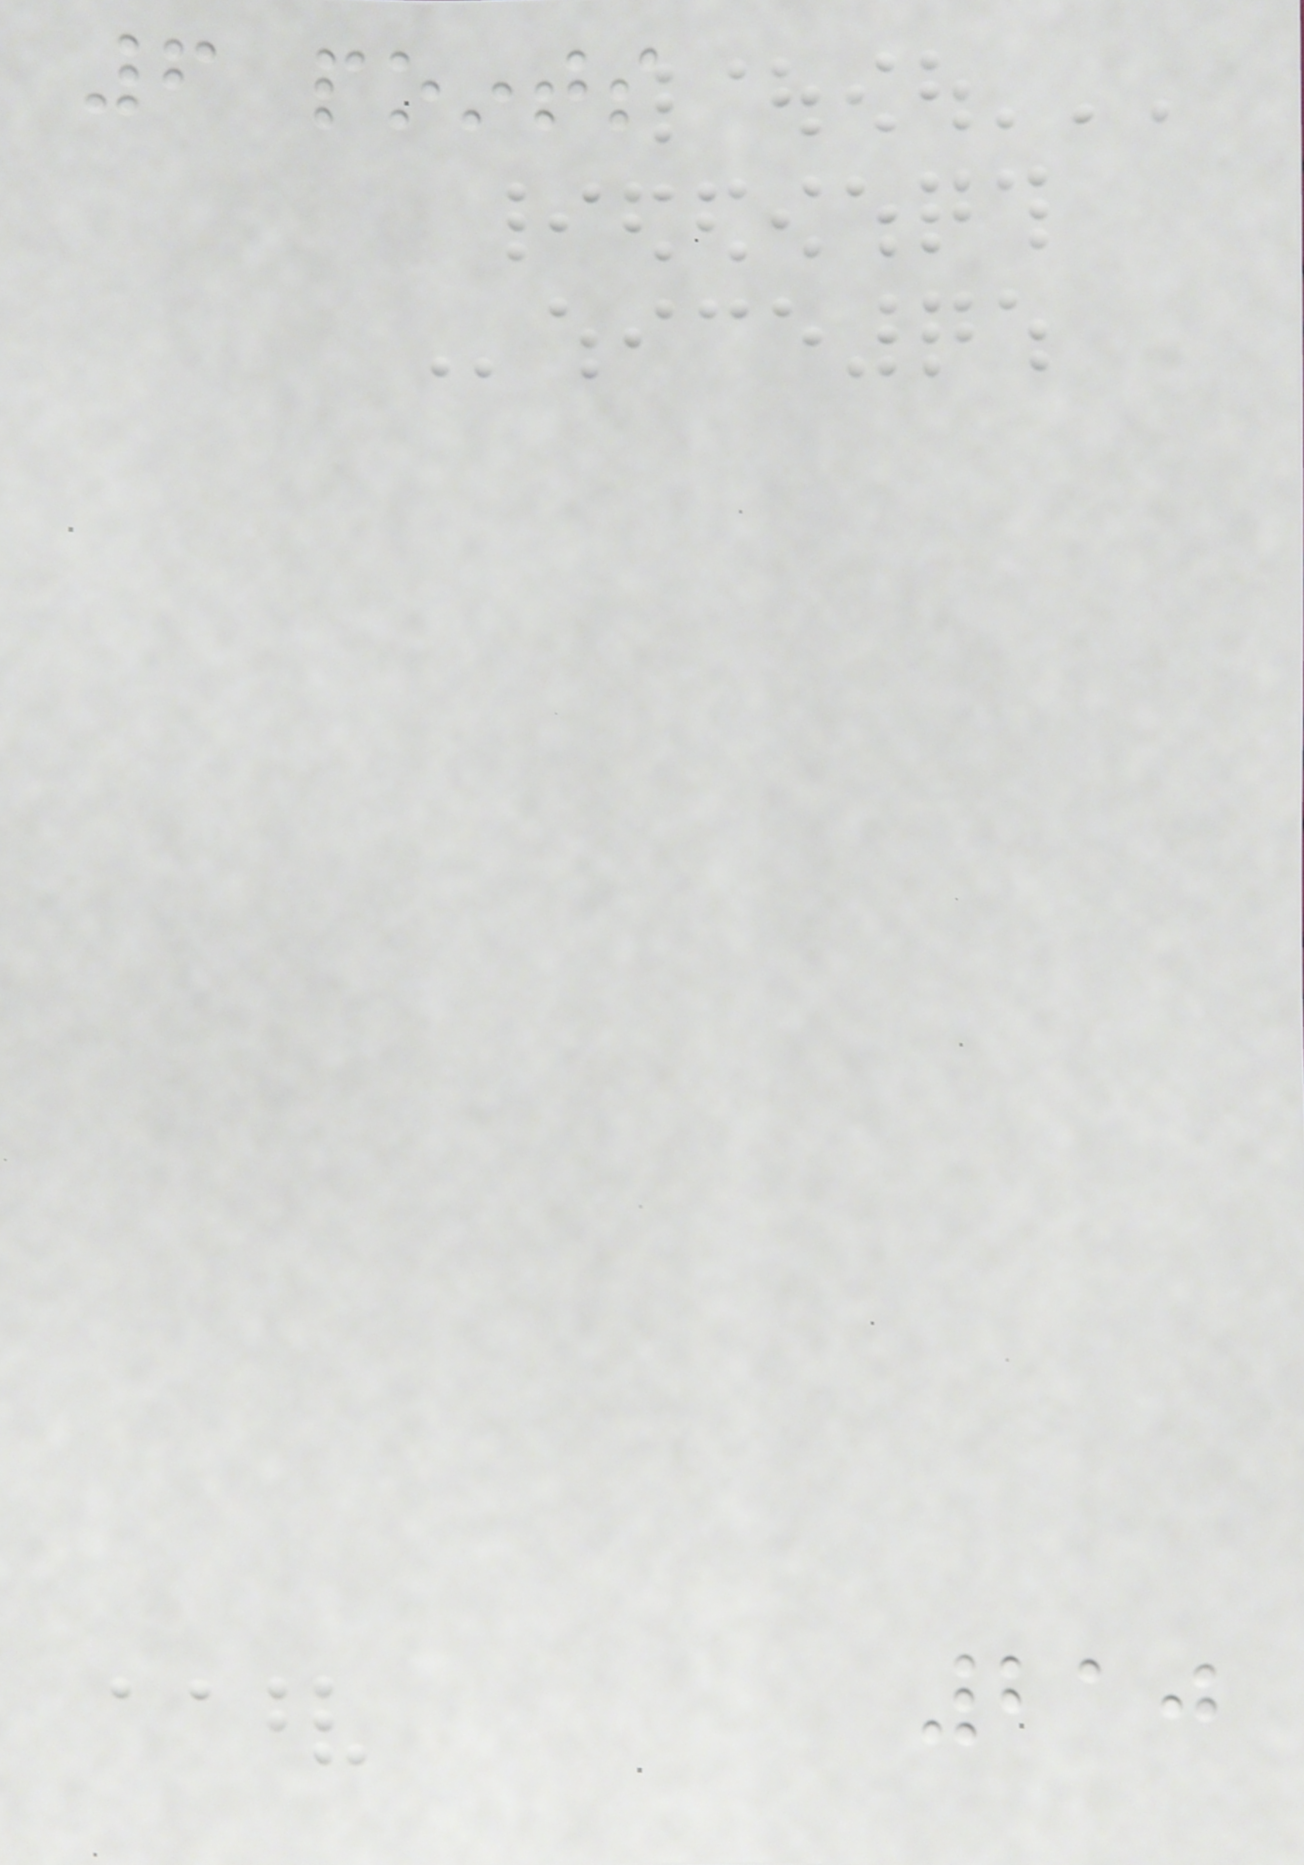6 points
210
